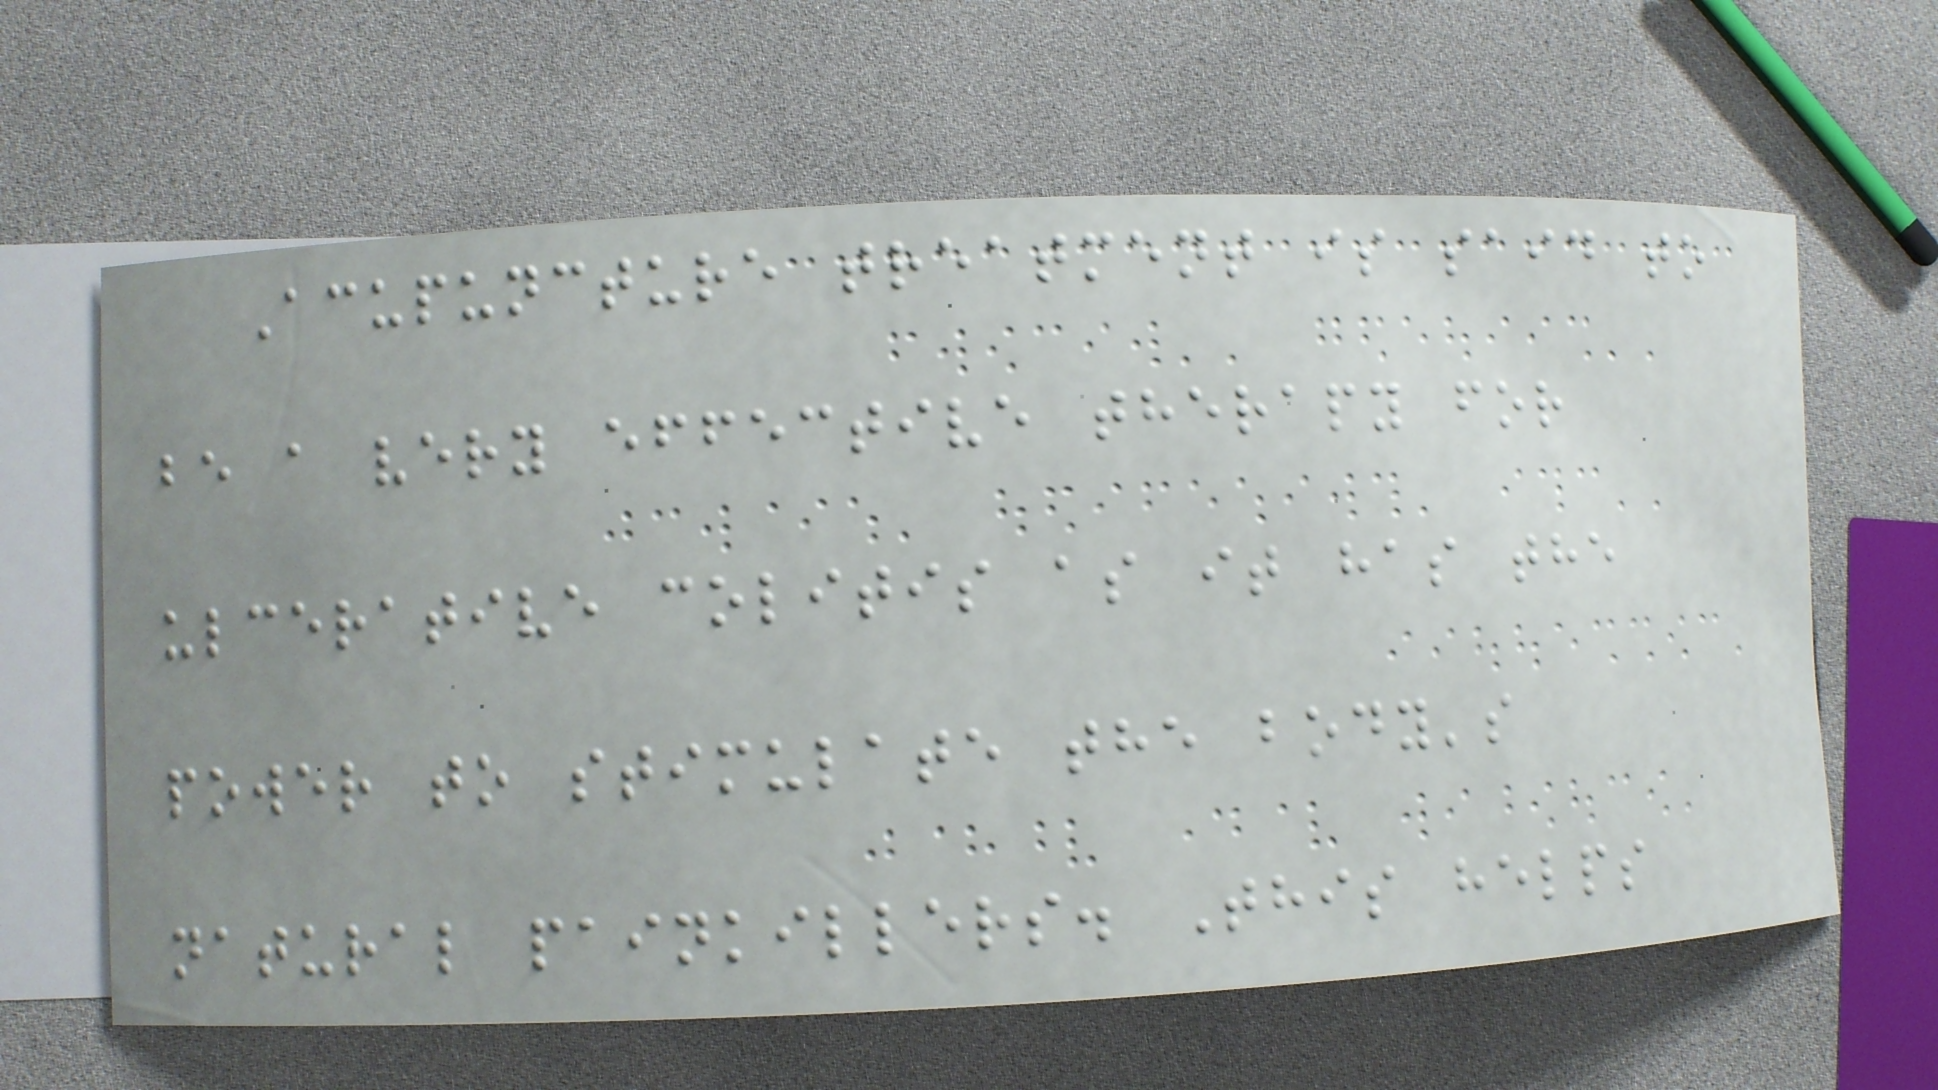Acupuncture treatment is said to
be a very effective therapy for
ulcerative colitis as it has the
power to stimulate the body's
natural painkillers. This helps
